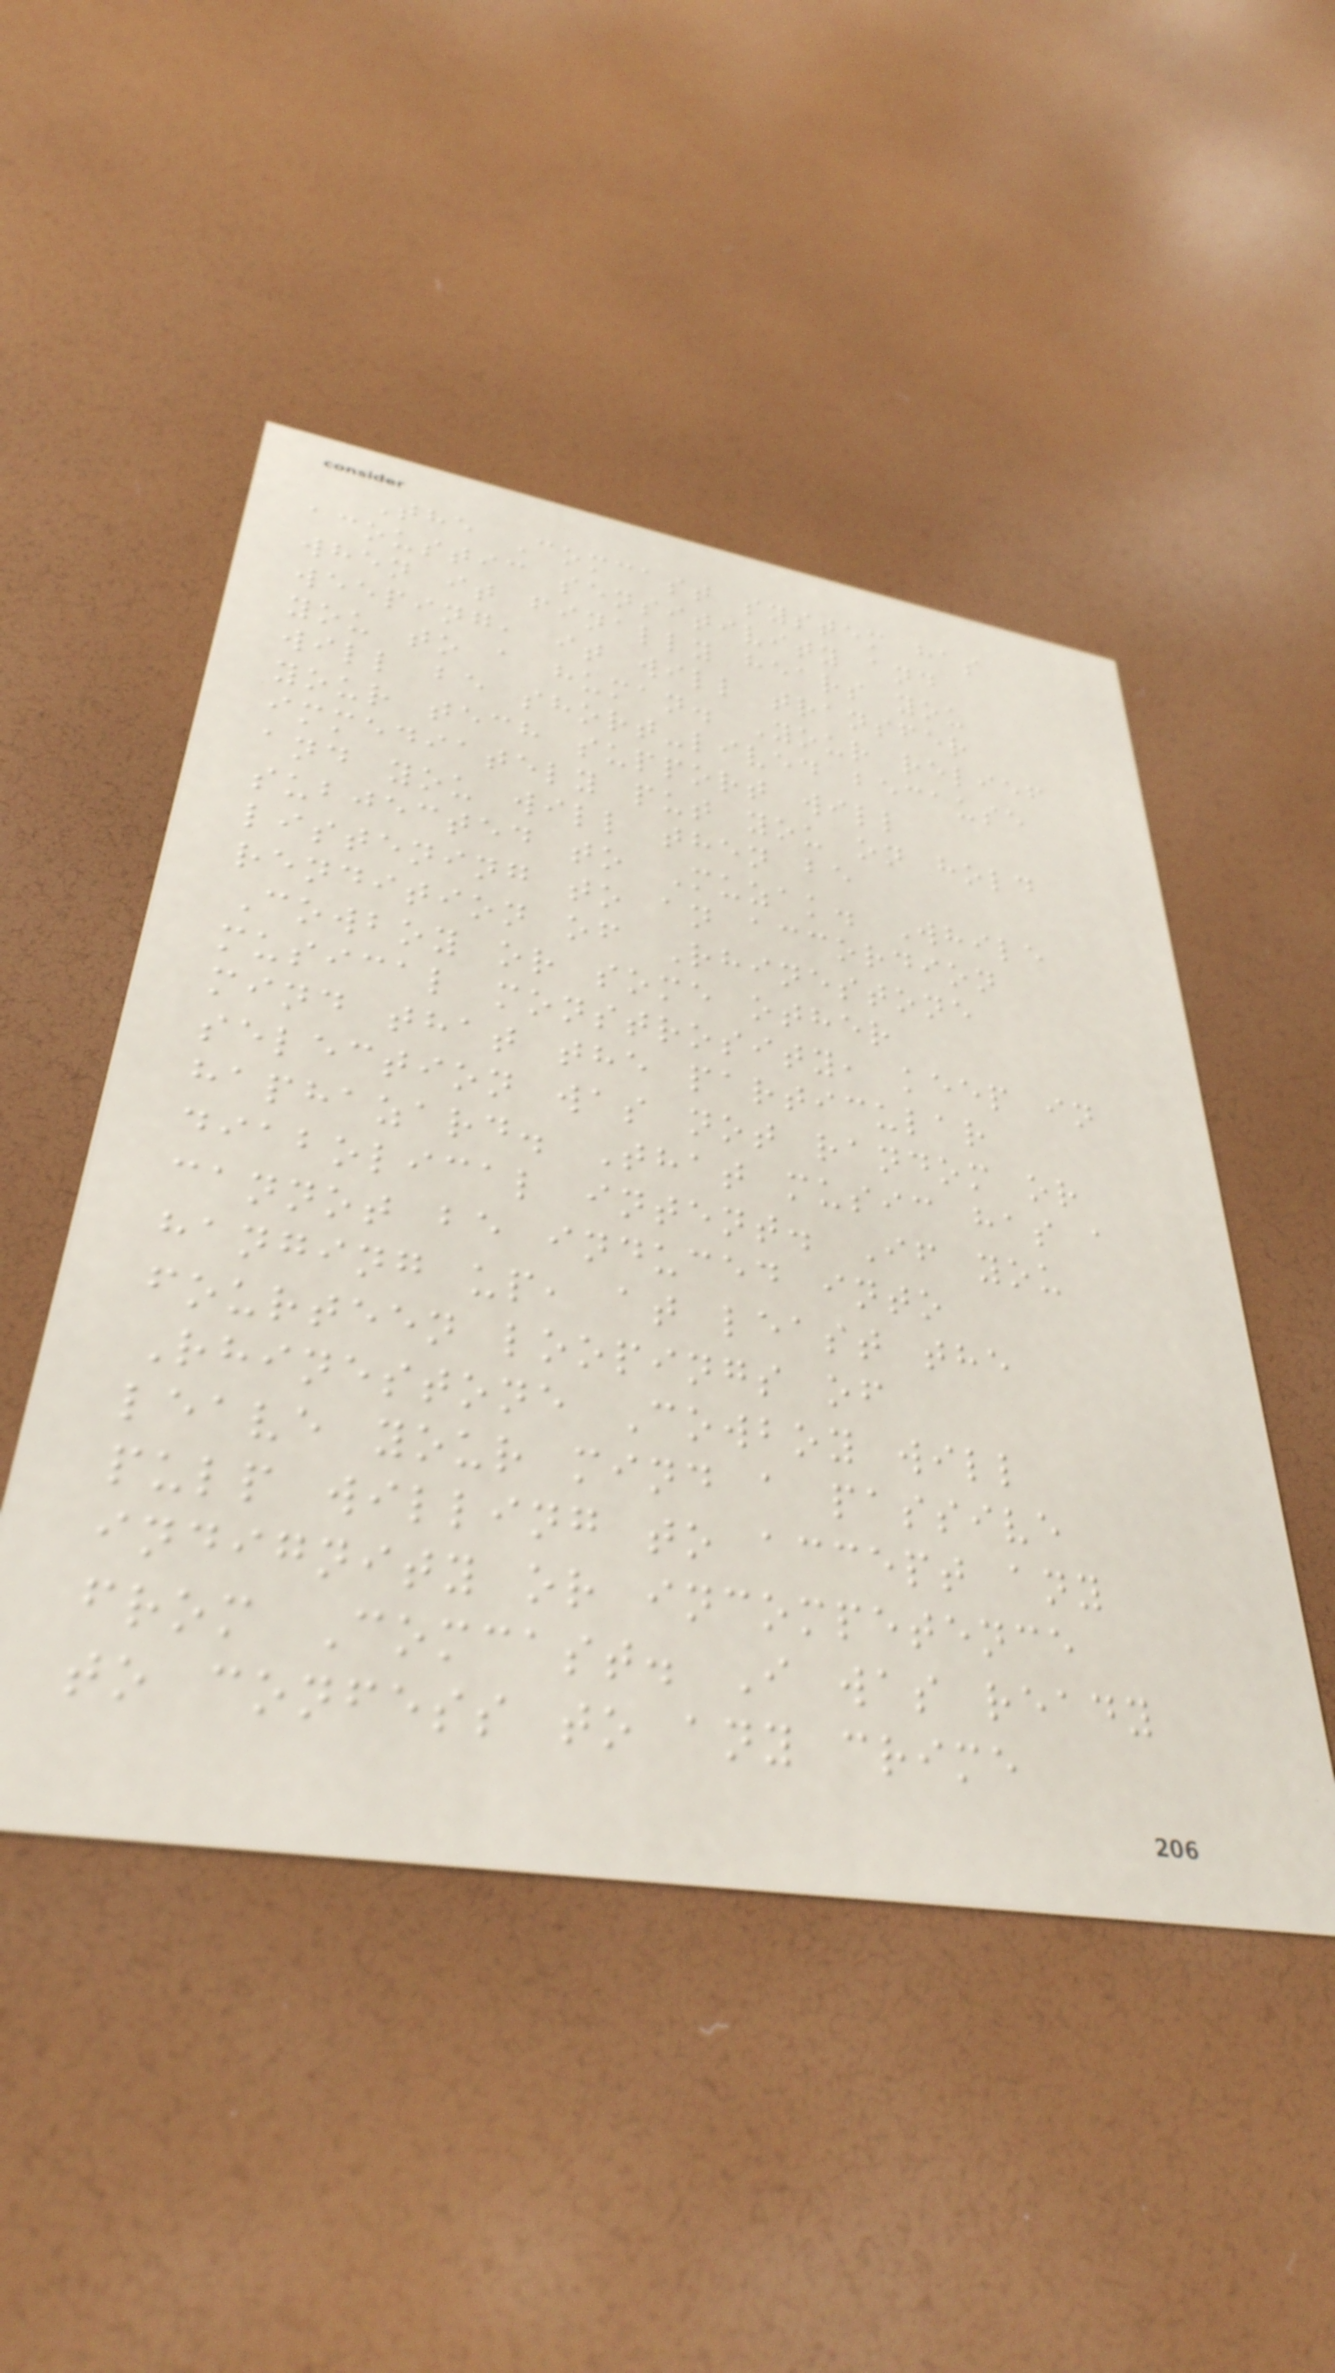The Comcast system has
acoustic sensitivity and
when it finally hears you
weeping, it will transfer
you to a human. Your relief
will be short-lived because
your tech support will
immediately put you on hold
and you will then be
subjected to Muzak. While
listening to an accordion
rendition of Rhinestone
Cowboy or some other
musical monstrosity, keep in
mind that the particular
selection was not random or
haphazard. That music has a
diabolical intent. If you
cannot be induced into
hanging up, at least the
fourteen loopings of
Rhinestone Cowboy will
leave your mind a passive
pulp willing to accept any
indignity or incompetence
from Comcast. I was ready
to confess to any crime
